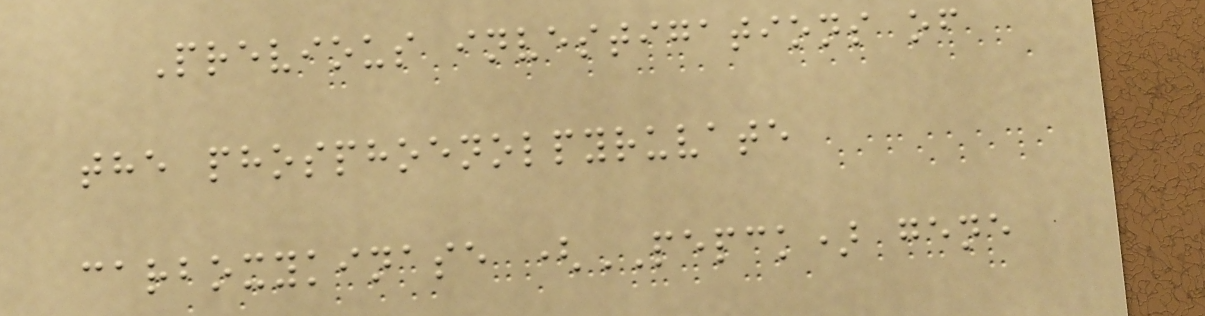Previous investigations of
the phosphoenolpyruvate
carboxykinase (PEPCK) gene
